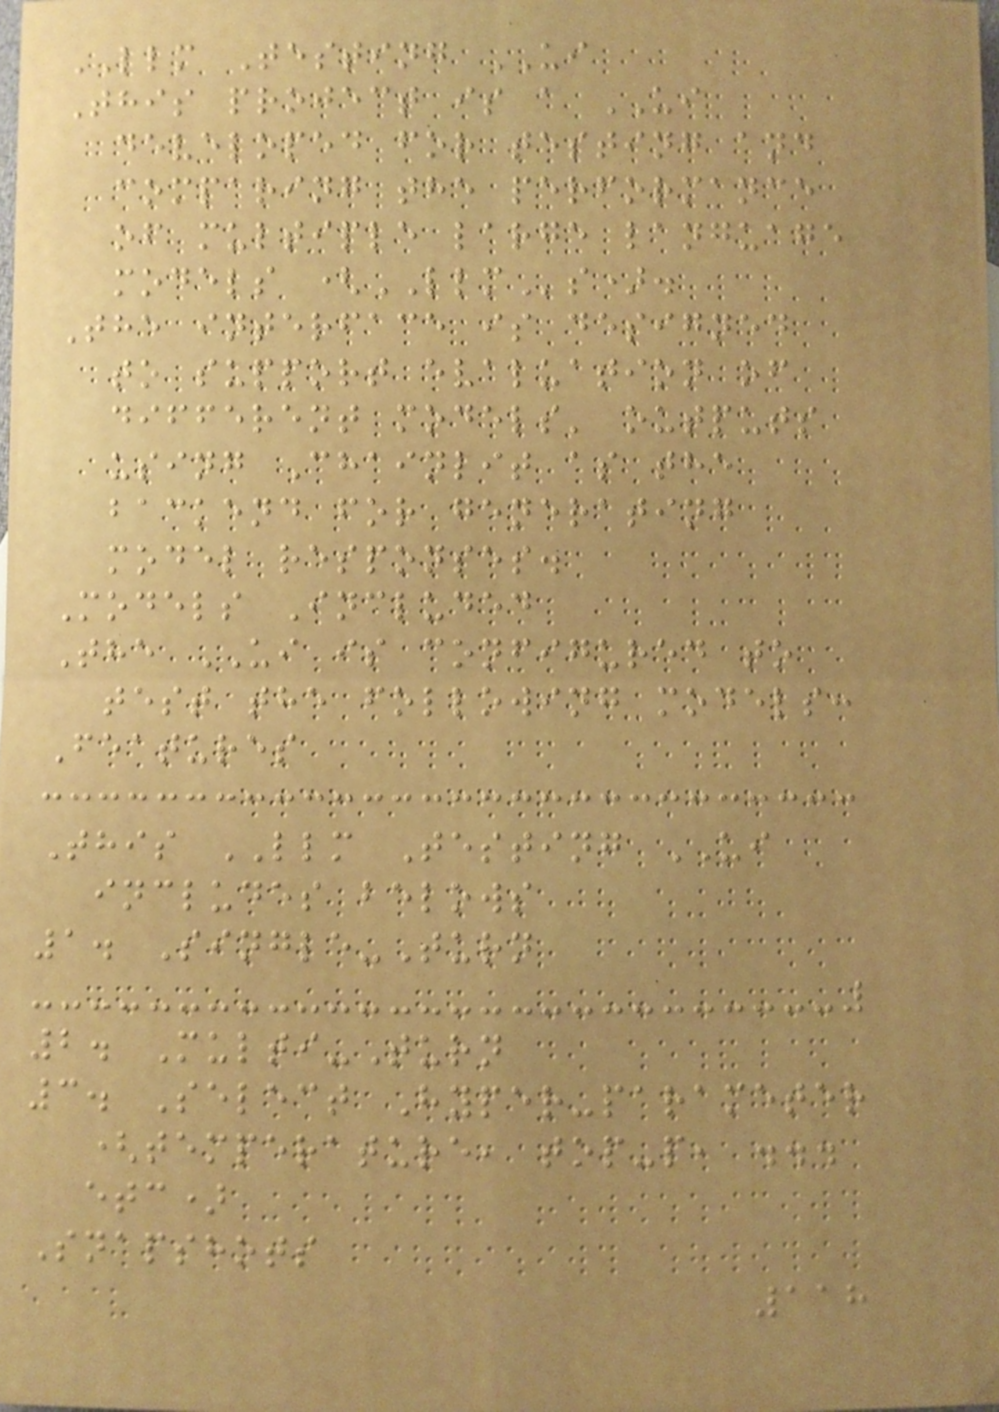LLM Testing UI
This project is a UI
developed for testing and
comparing the performance
of multiple large language
models (LLMs).
The interface is designed
to support evaluation of
different models' outputs
using Chainlit as the
backend for generating
model responses.
Models Included
The UI is configured to
test the following models:
Features
This LLM Testing UI
includes belows
1. Single-Turn
2. Multi-Turn
3. Select Hyper-parameter
(temperature, top-p, ...
etc)
Snapshots
118
